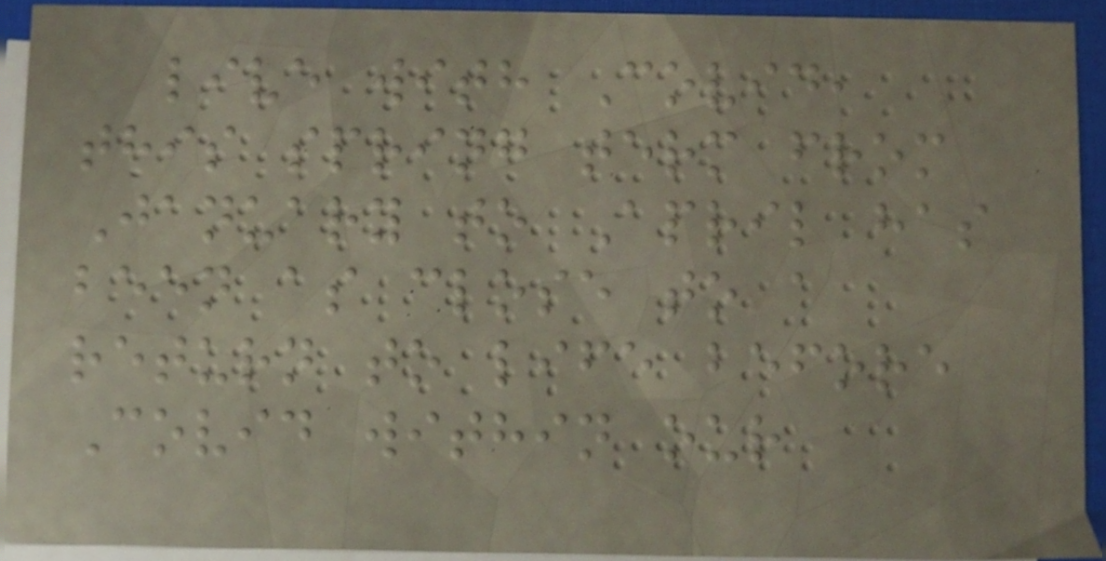live with Covid,
this spring term from
January to April has
been as close to a
return to life before
Covid within our
